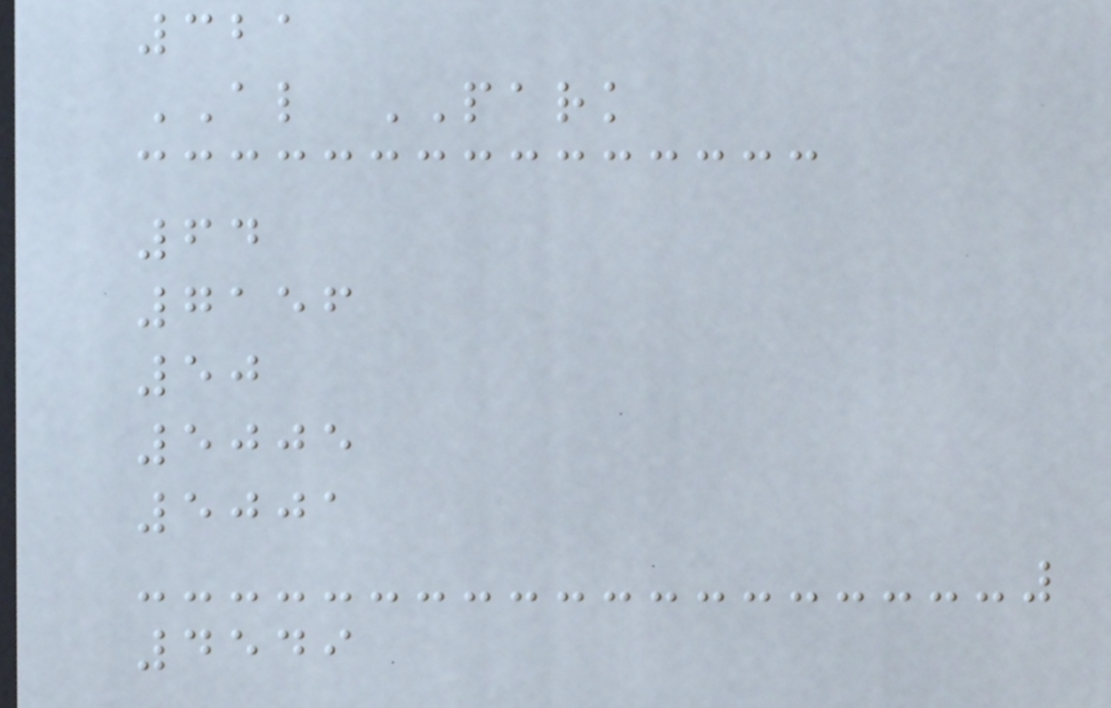321
AL PARK
64
7156
50
5005
5001
4549
